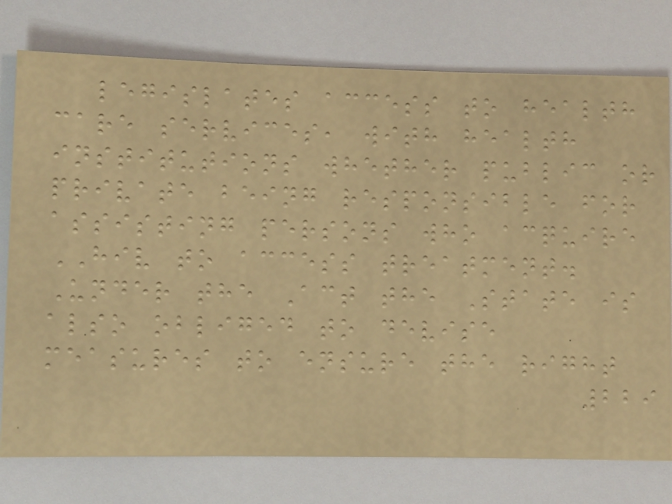legislates access to health
care services, with health
institutions whether public or
private being responsible for
assisting persons who acquire
HIV to access treatment.
Under the Act the State is
also obliged to devise
measures to ensure the right
229
